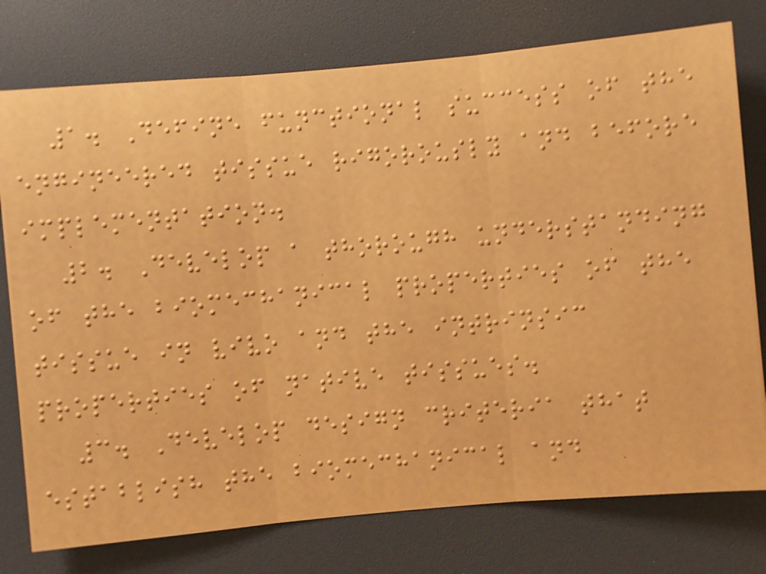1. Define functional success of the
engineered tissue rigorously and before
implementation.
2. Develop a thorough understanding
of the biomechanical properties of the
tissue in vivo and the intrinsic
properties of native tissues.
3. Develop design criteria that
establish the biomechanical and
